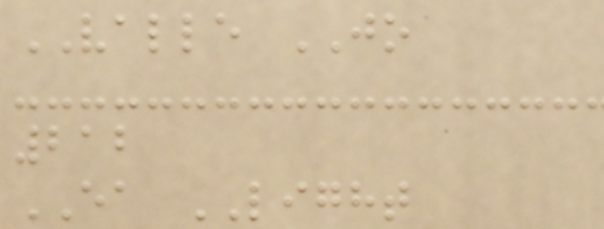VALLE JO
212
EA LIGHT
